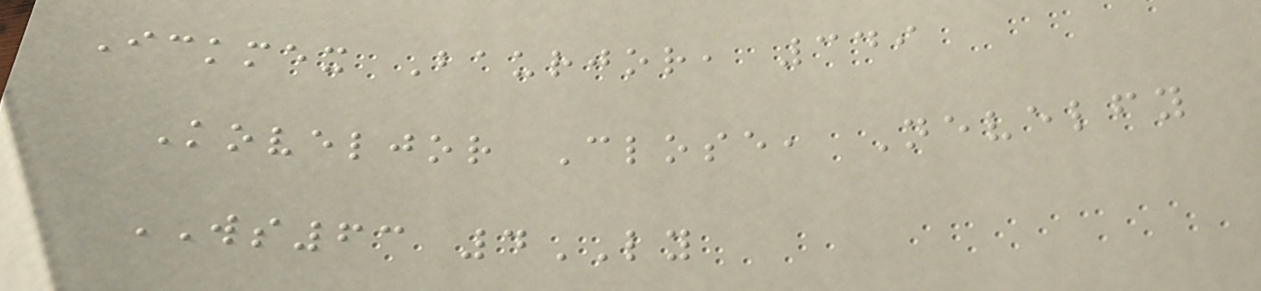Ickmex Baurjor, 349
Koveljor Close, Nevelfy
WS63 4LY
